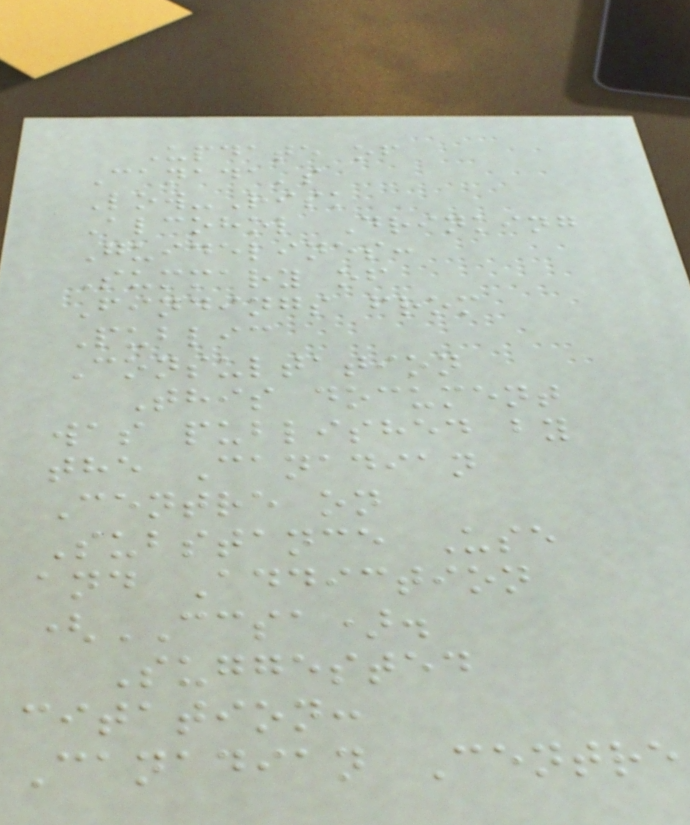Update of
Canada's
Low-Risk
Alcohol Drinking
Guidelines:
Summary of
Findings from
Public
Consultation
This document
was published by
the Canadian
Centre on
Substance Use
and Addiction
(CCSA).
Suggested
citation:
Canadian Centre
